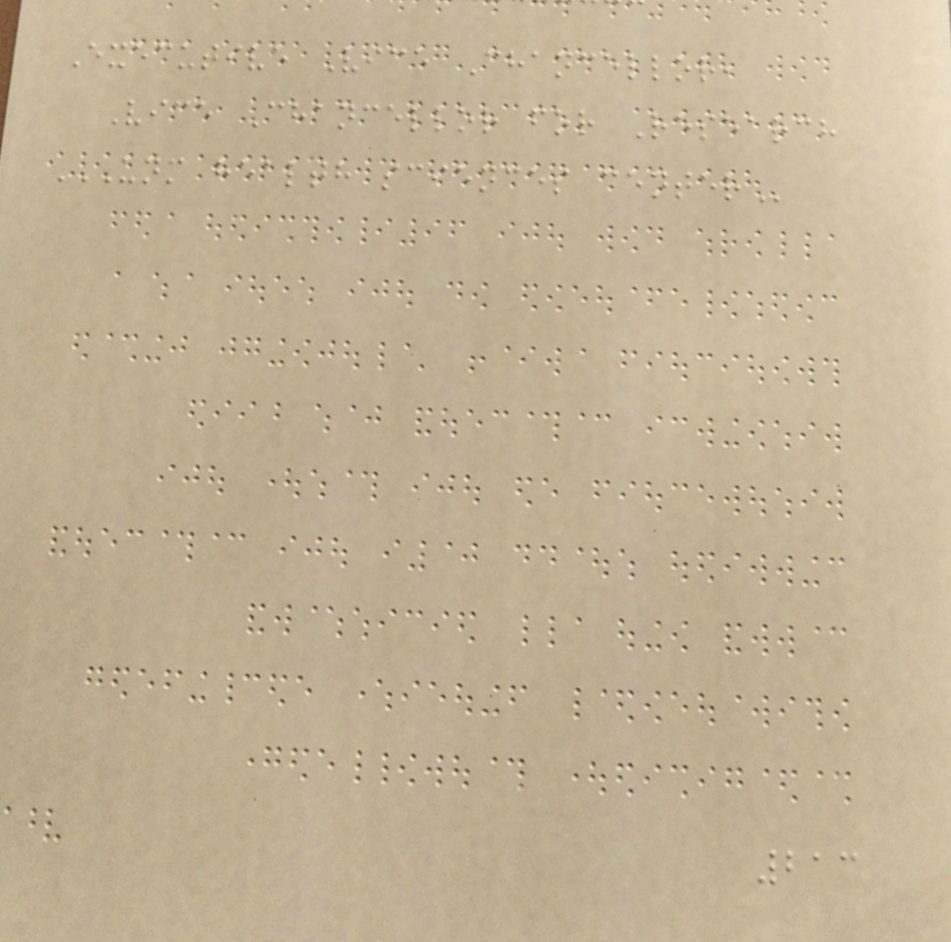Executive Vice Chancellor,
Vice Chancellor for Research
UNM HEALTH SCIENCES CENTER
213
